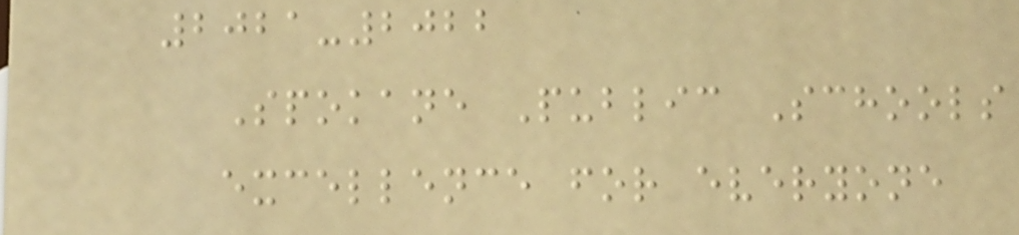2021-2022
Spokane Public Schools
excellence for everyone
